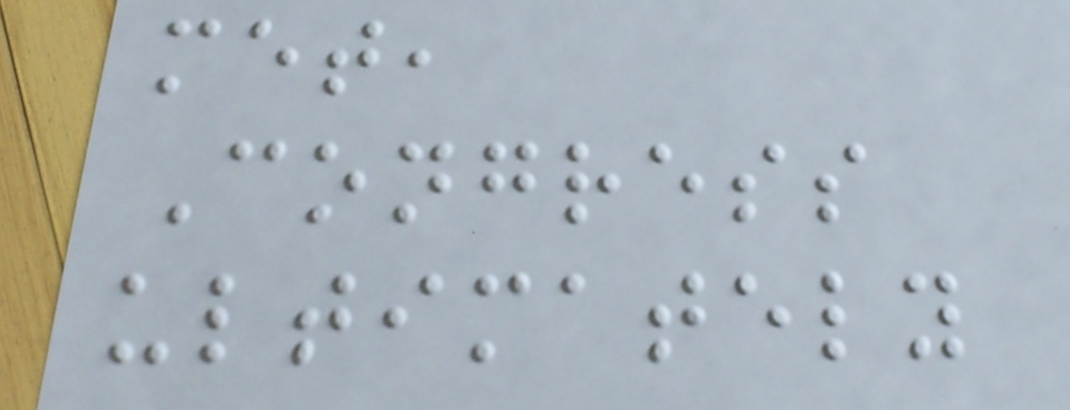met,
Congress
ultimately
